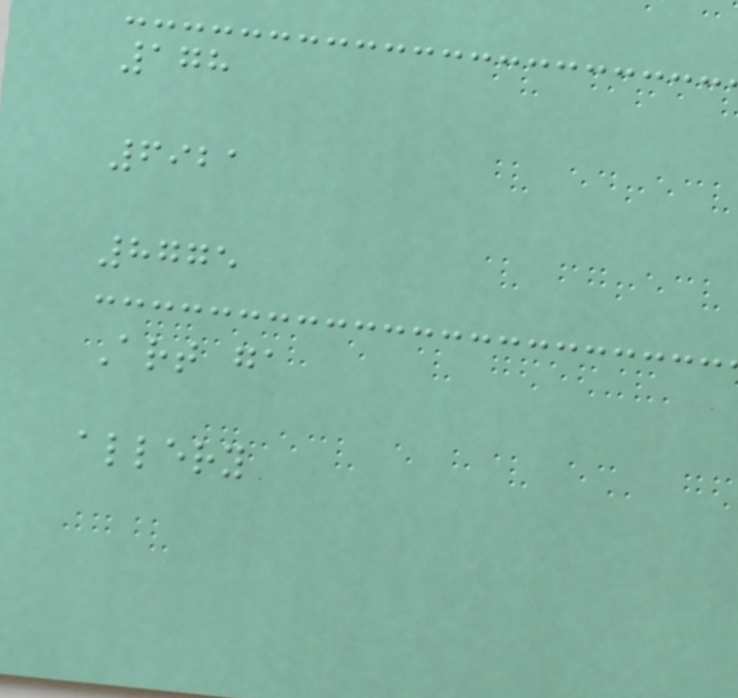178
6921
8775
Art ga
allery
